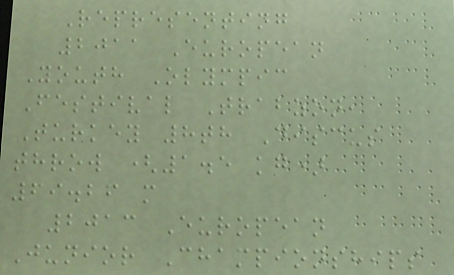Representing
2011 European
Youth Olympic
Festival Trabzon,
Turkey 8th Discus
throw (1.5 kg)
69.26 m
2013 European
Junior Championships
